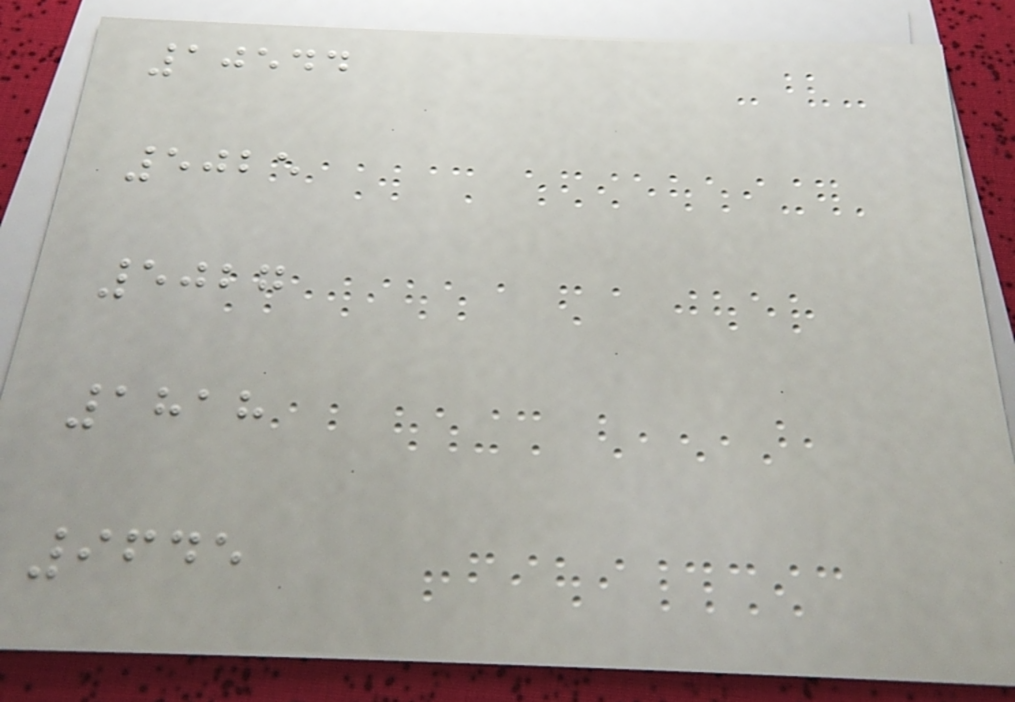10544
5025
5027
1818
9645
